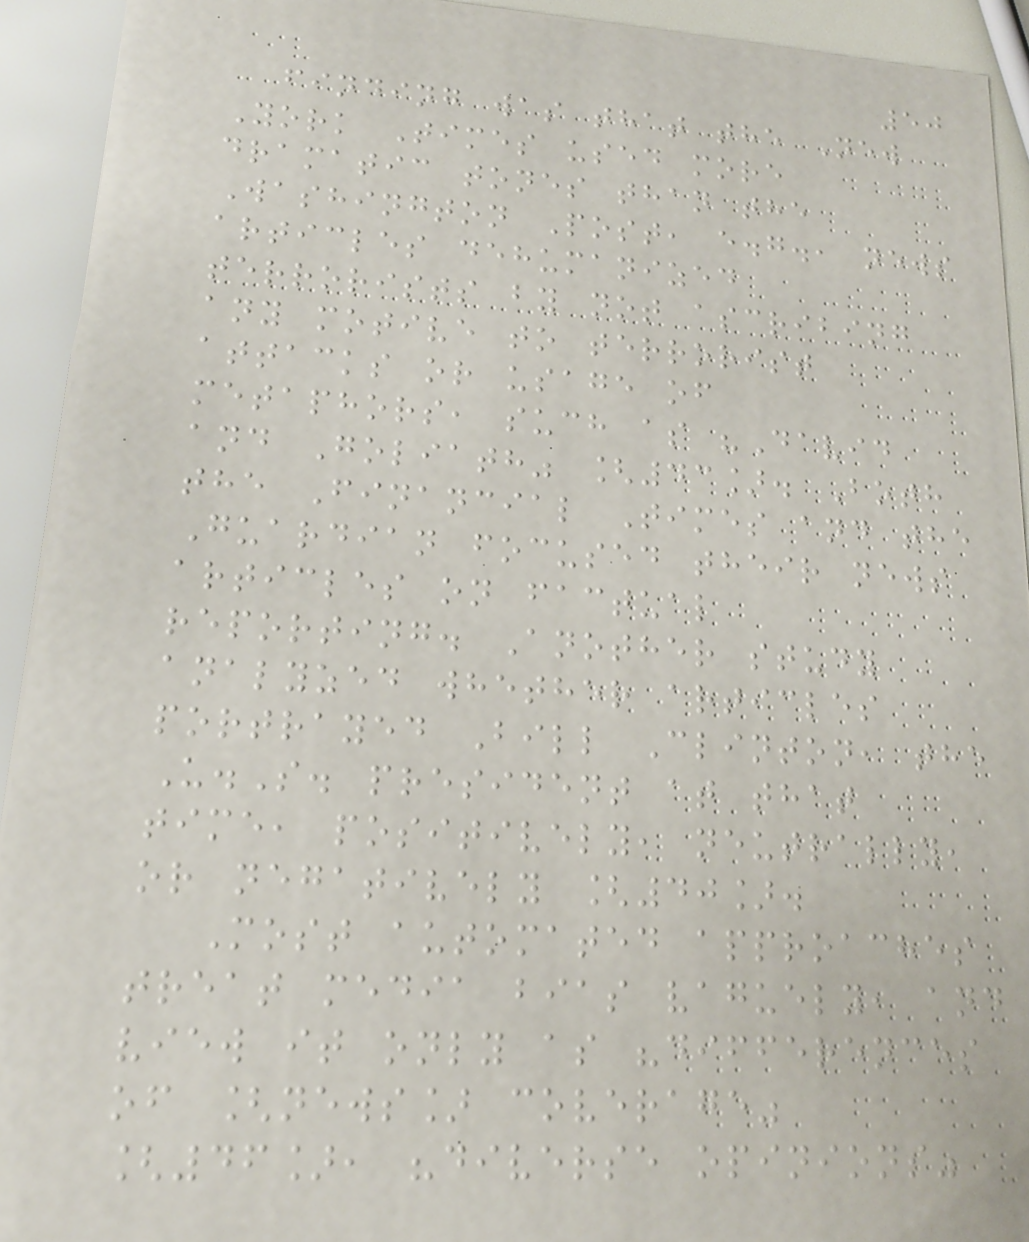50
finding was that the New
York Times used more
dramatic tones than the
Washington Post, e.g., news
articles dehumanized
terrorists by not ascribing
any motive to terrorist
attacks or usage of
metaphors, such as "David
and Goliath" [43]. Both
the Financial Times and the
Guardian focused their news
articles on factual
reporting. Another study
analyzed whether articles
portrayed Bill Clinton, the
U.S. president at that
time, positively, neutrally,
or negatively [40].
Most automated approaches
treat media bias vaguely, and
view it only as "differences
of [news] coverage"
[46], "diverse opinions"
